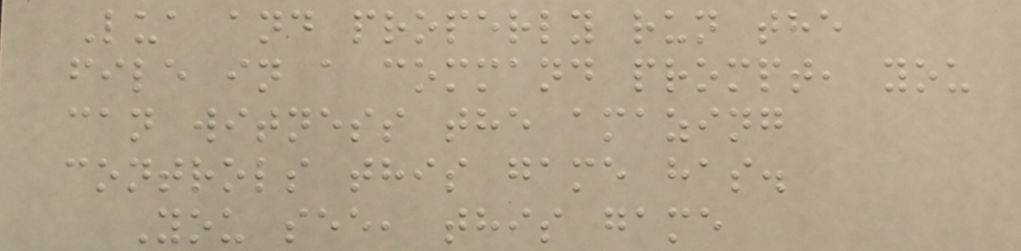Lua and properly run the
file in a command prompt, you
can witness the amazing
controls this game has.
You see, this game
